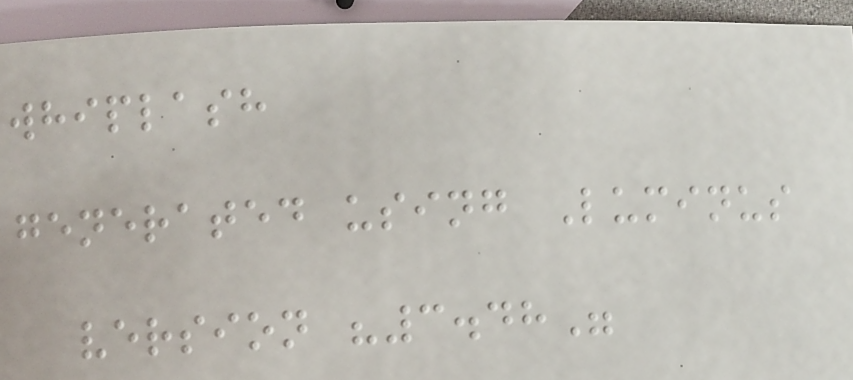whiplash
generated using Luminus
version "3.48"
